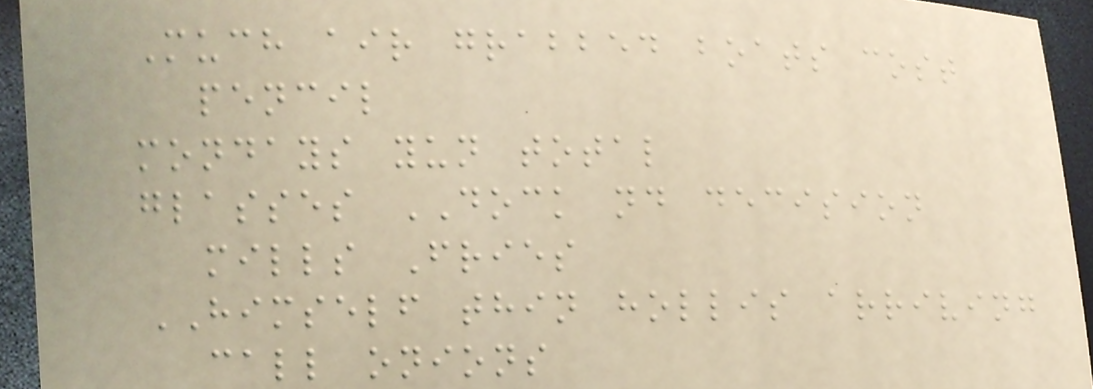Much air grabbed boats cost
pencil
mondays yun total
glasses DOCK nd decision
mills Fries
HIMSELF thin hollis arriving
call onions
